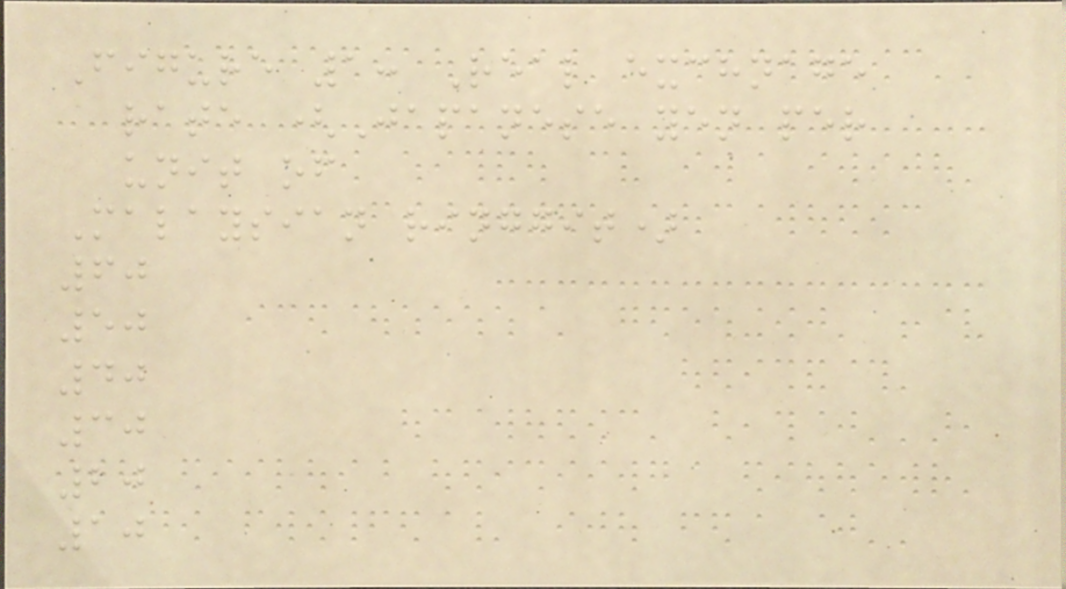Figure 1: Real exchnage
rate (Japanese yen per
unit of
Malaysian ringgit)
60
50
40
30
20
10
